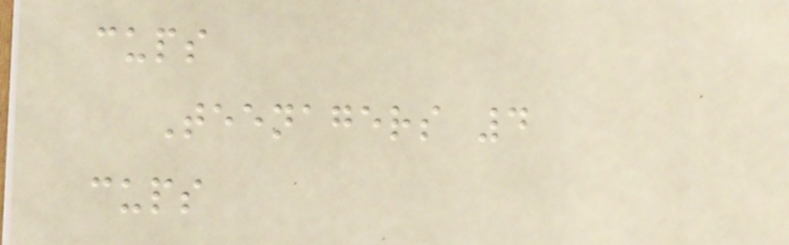cups
Teenagers 4
cups
